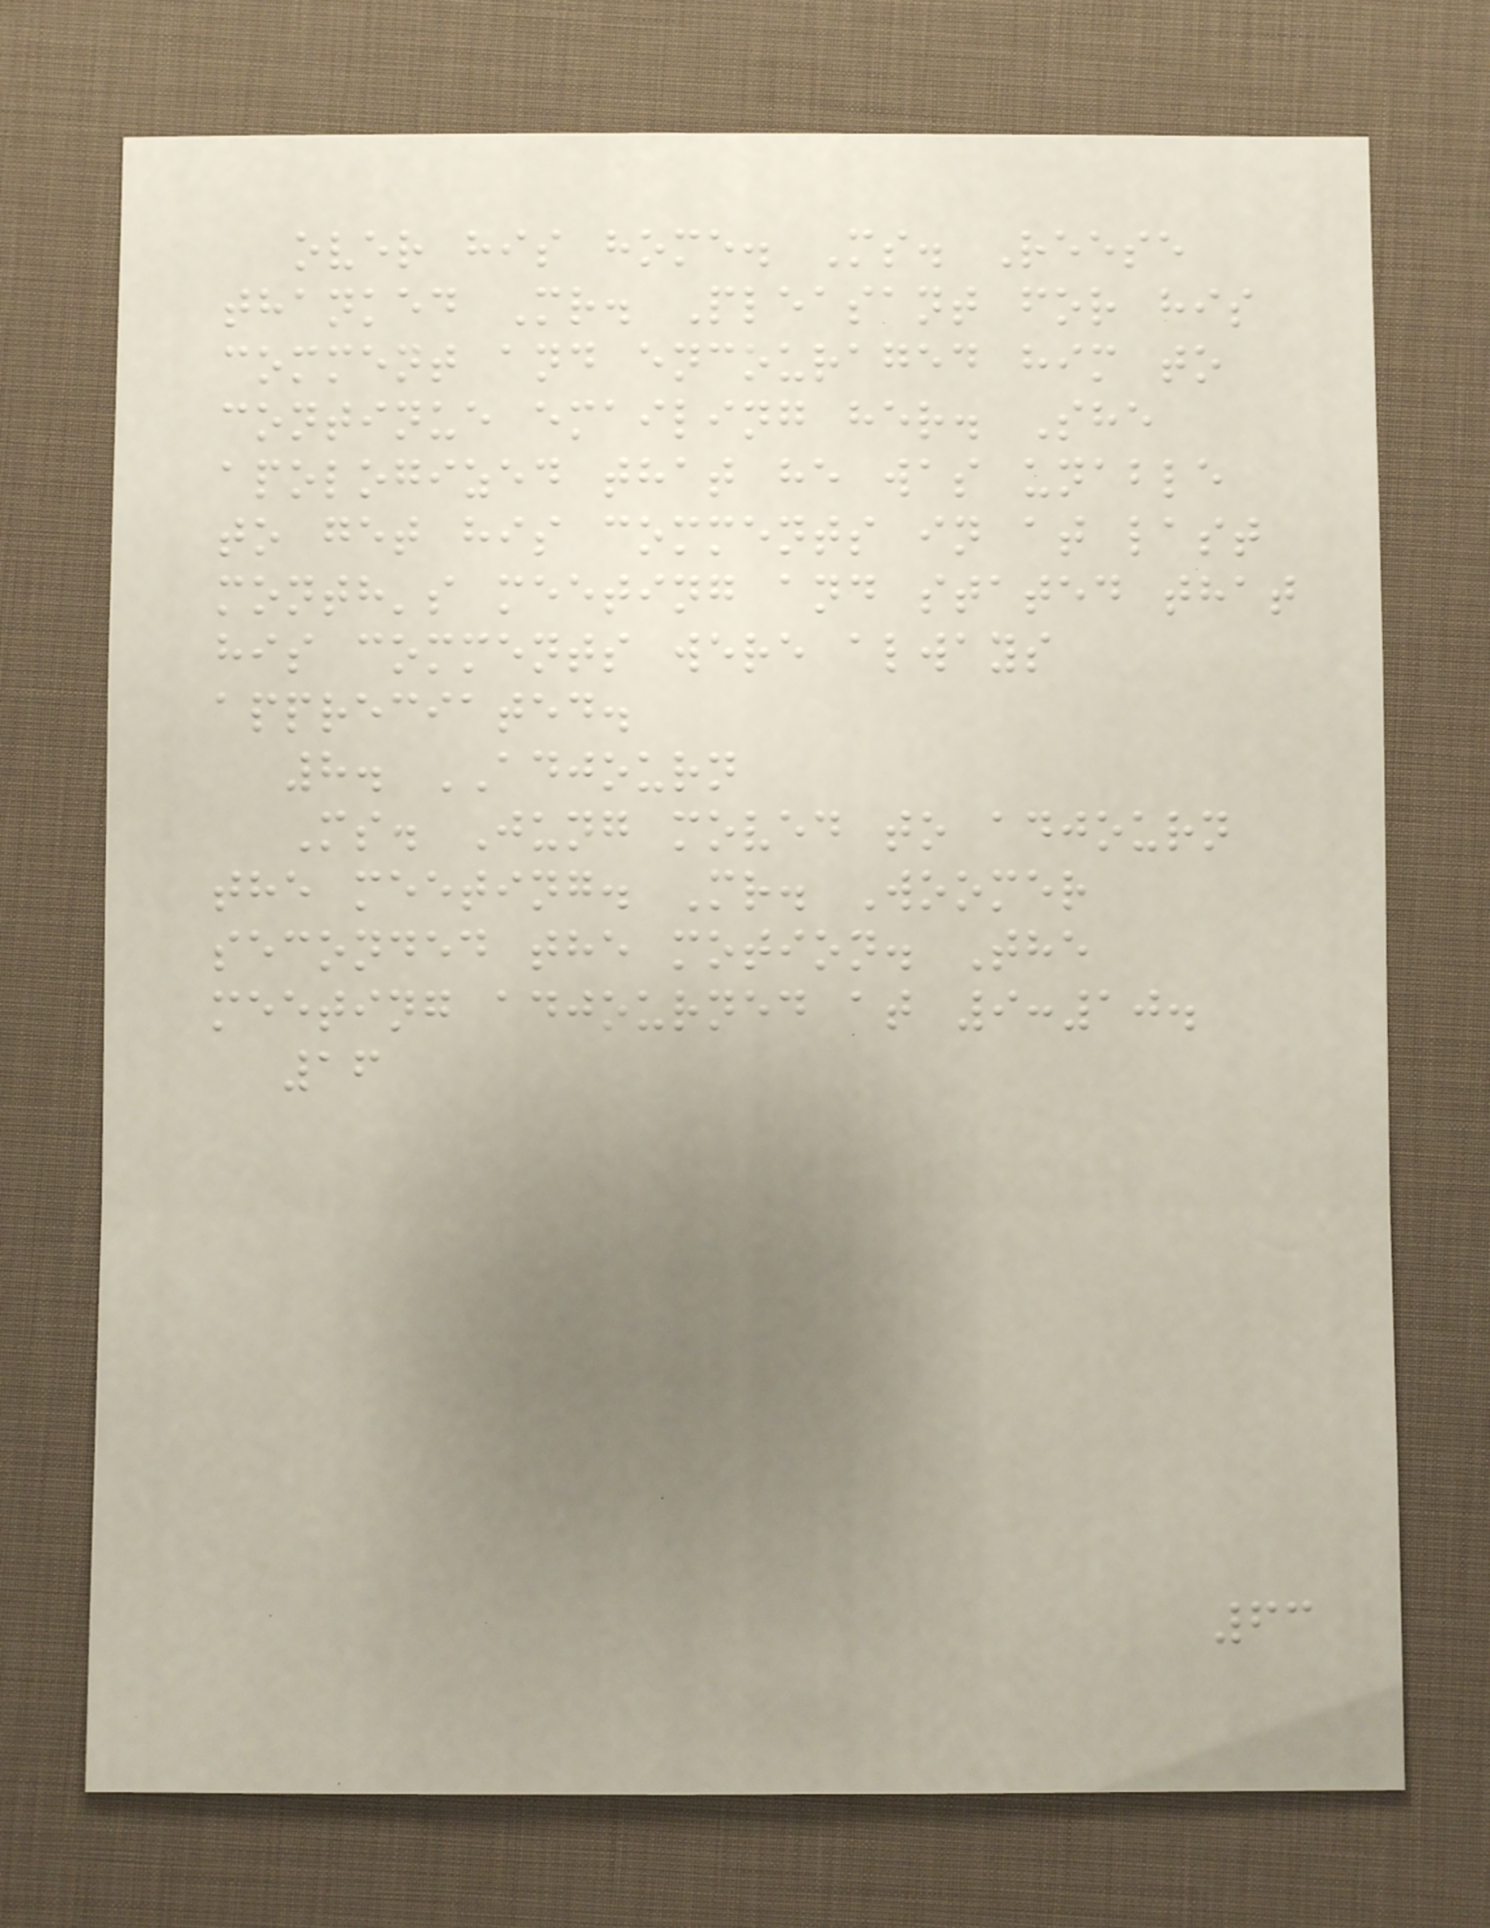over his home. Ms. Reese
thanked Mr. Pleasant for his
comment and encouraged him to
continue emailing her. She
apologized that he was unable
to get his comments in at last
month's meeting and stated that
his comments were always
appreciated.
8. ADJOURN
Ms. Jung moved to adjourn
the meeting. Mr. Woomer
seconded the motion. The
meeting adjourned at 9:10.
16
63
